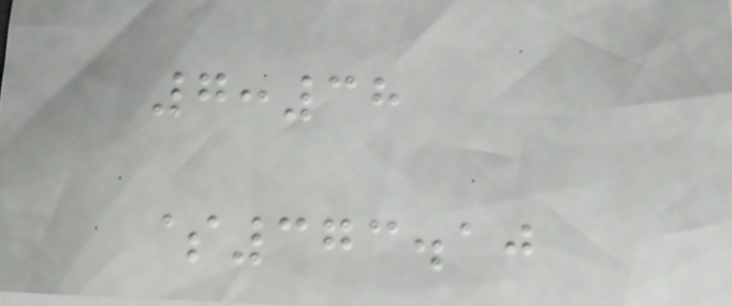7:38
$373.10
